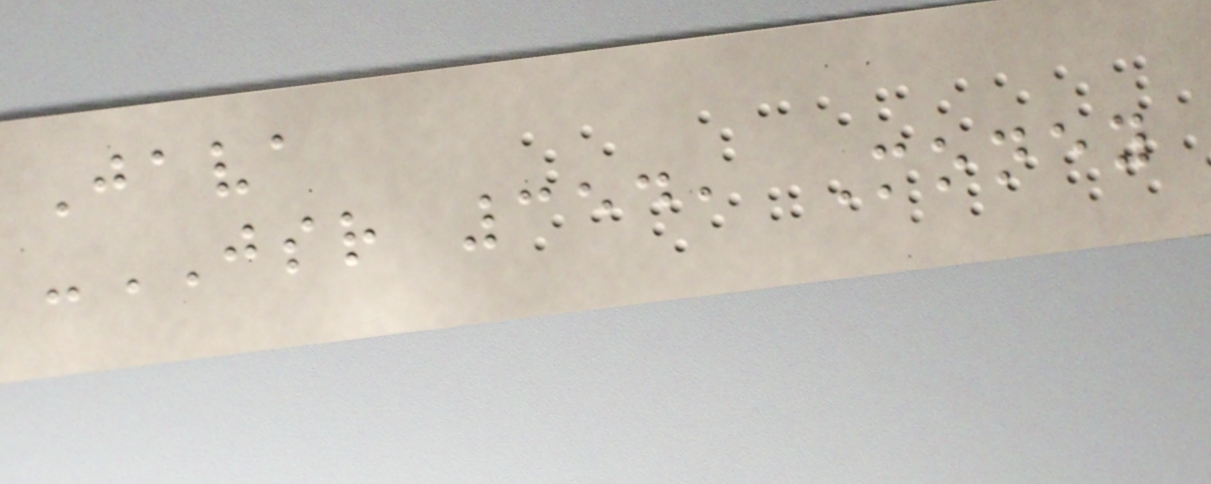Java
-JSR 354, Money
